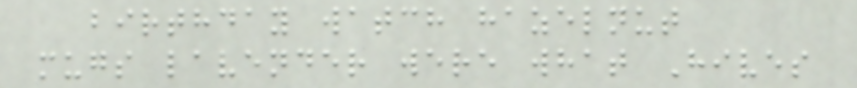birthday watch hazelnut
mugs lavender were what Hives
